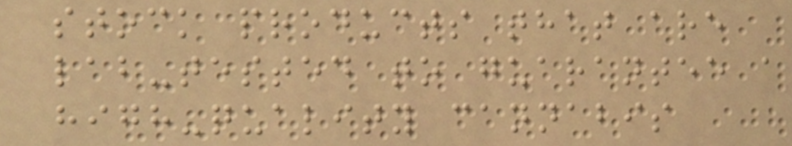stock products that are
lab-tested to guarantee a
high-quality cannabis
